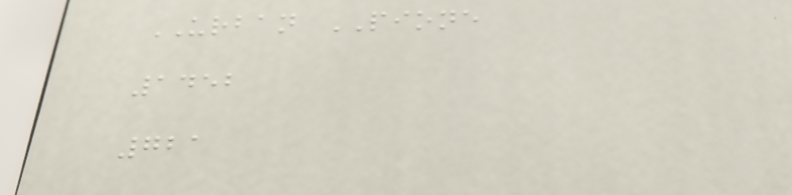URBAN PIONE
1452
721
